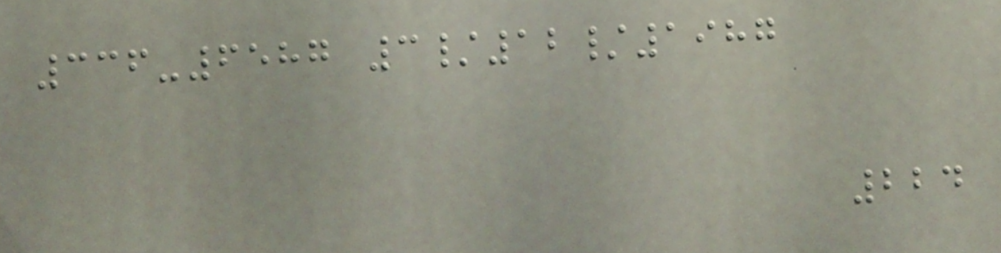336-6587 3/12/1987
224
